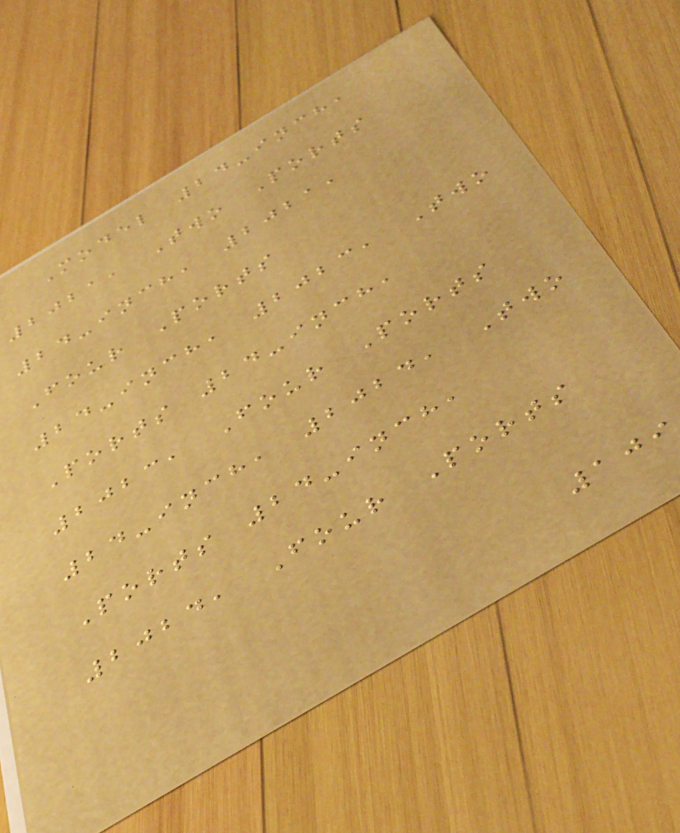Model 24-inch,
2021, Two Ports
24-inch, 2021,
Four Ports
24-inch, 2023, Two
Ports 24-inch,
2023, Four Ports
24-inch, 2024, Two
Ports 24-inch,
2024, Four Ports
109
